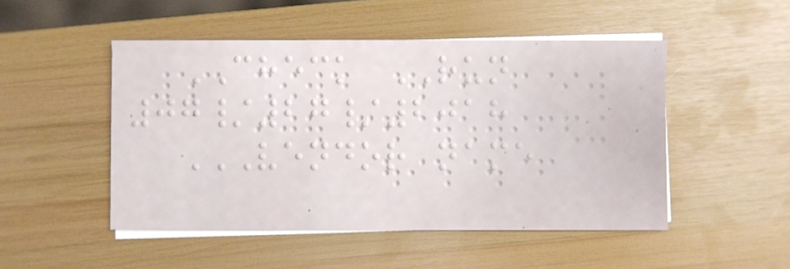CHECK RUN
07/27/2018
VENDOR NAME
